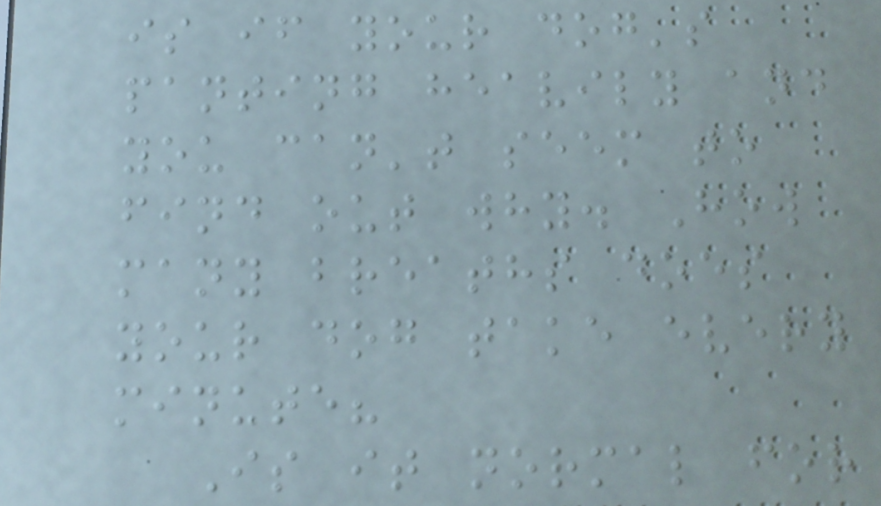is if your dog's
panting heavily and
you can't seem to
find out why. How
many breaths does
your dog take every
minute?
Is it normal for
